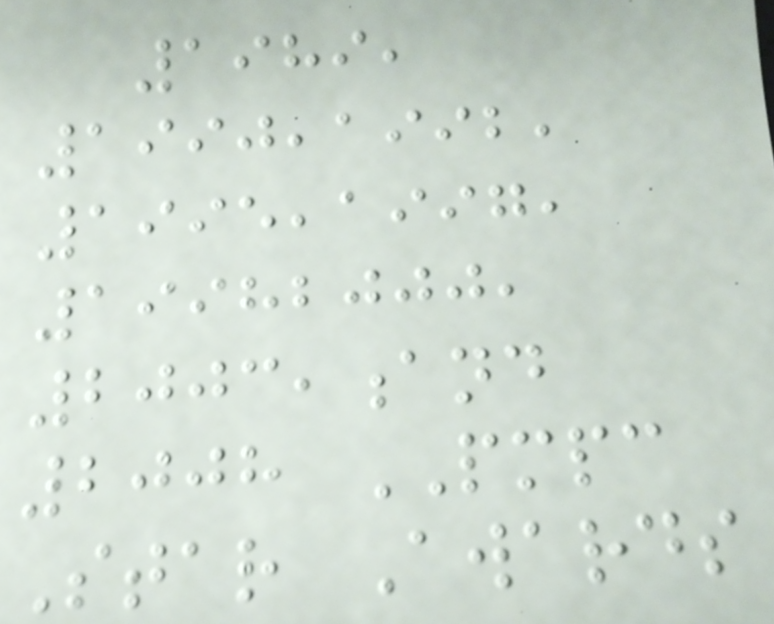1989,
1990,1992,
1995,1997,
19982000,
2003,and
2008 PMPC
Star Awards
